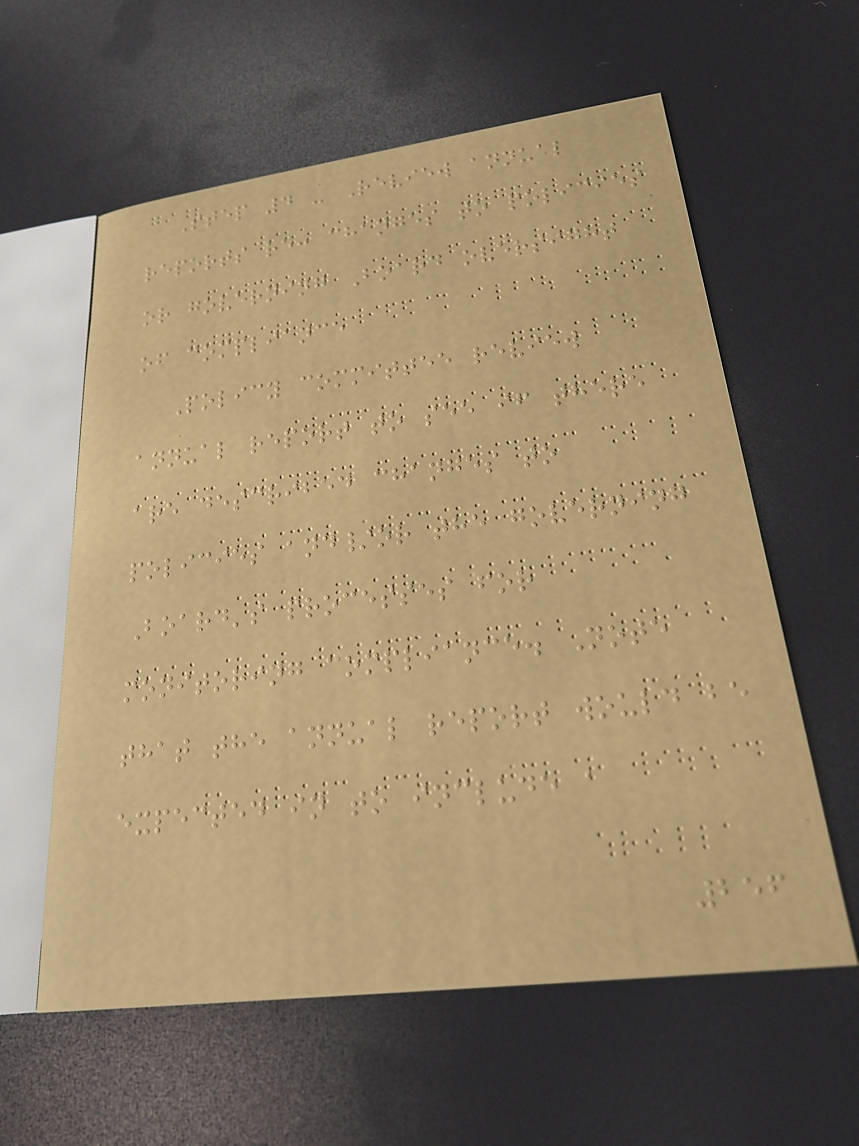Step 4 - Review annual
reports re: changes to policies
or governing Board oversight
of compliance
Policy committee review
annual report to see if there
are described changes to
policies and/or the governing
Board's processes for
monitoring compliance. Note
that the annual report would be
expected in to include a
256
